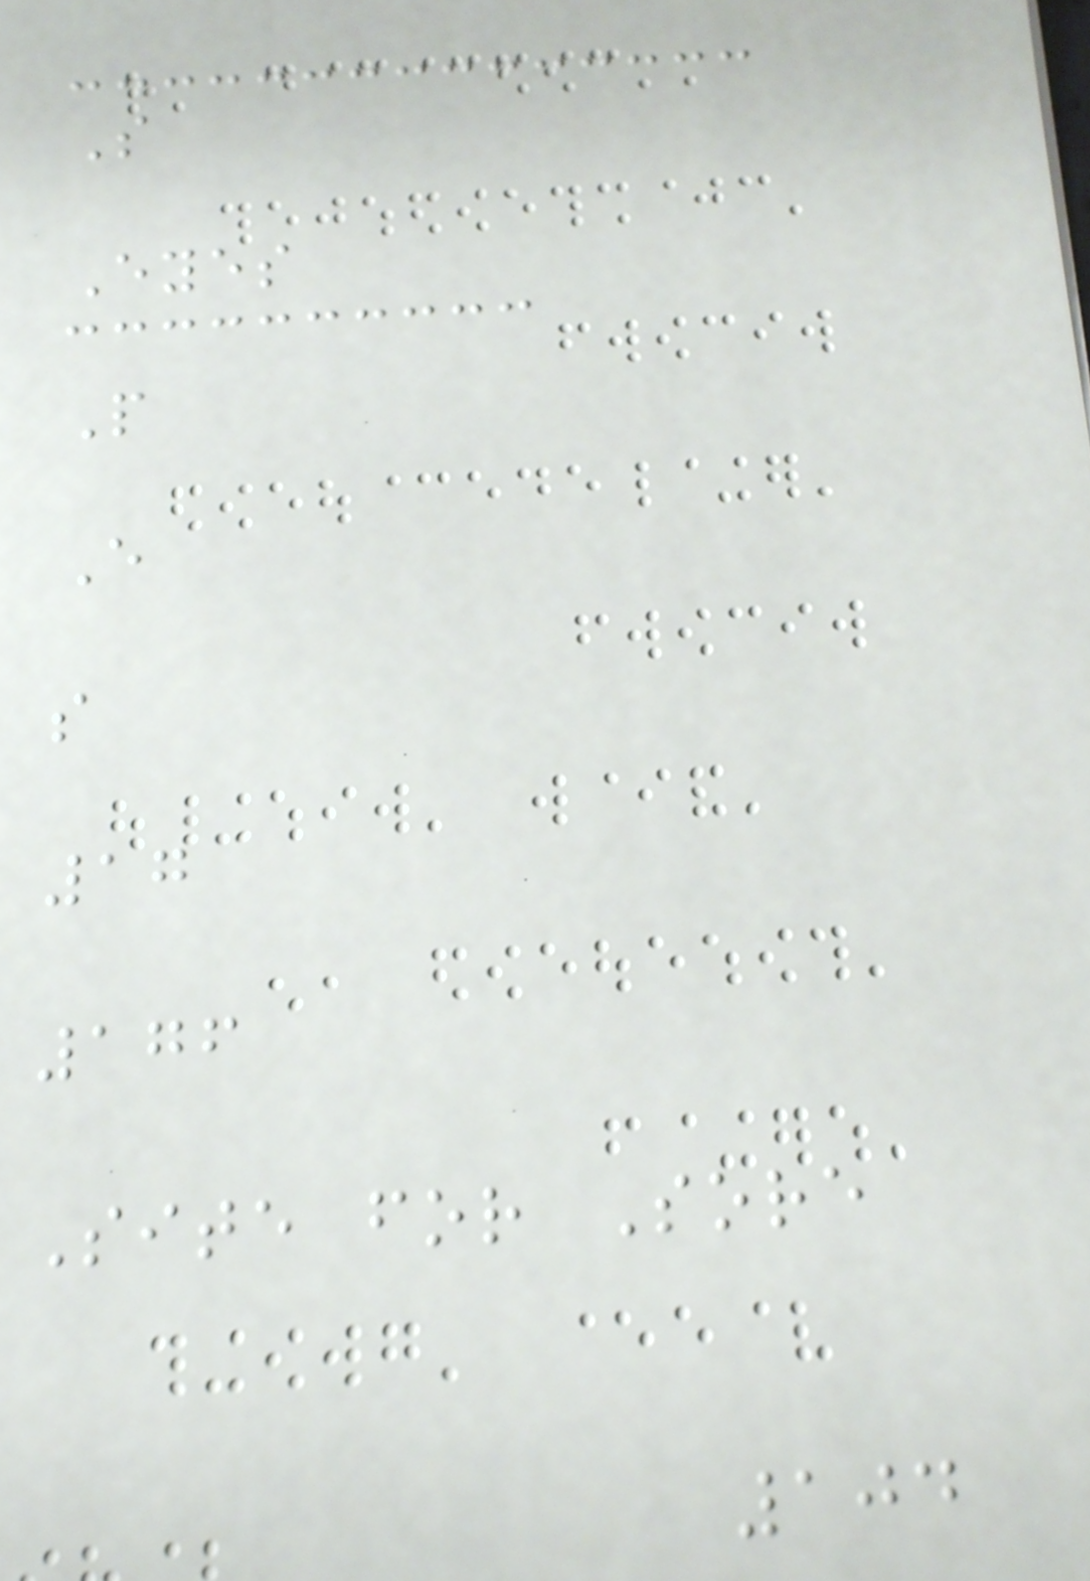S
Eyes
P
E
s
17
176
Site for Sore
104
